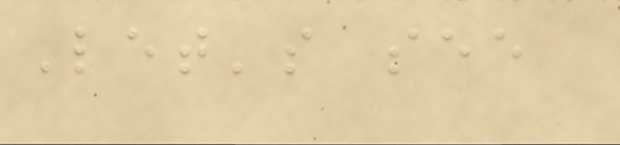Let's see
